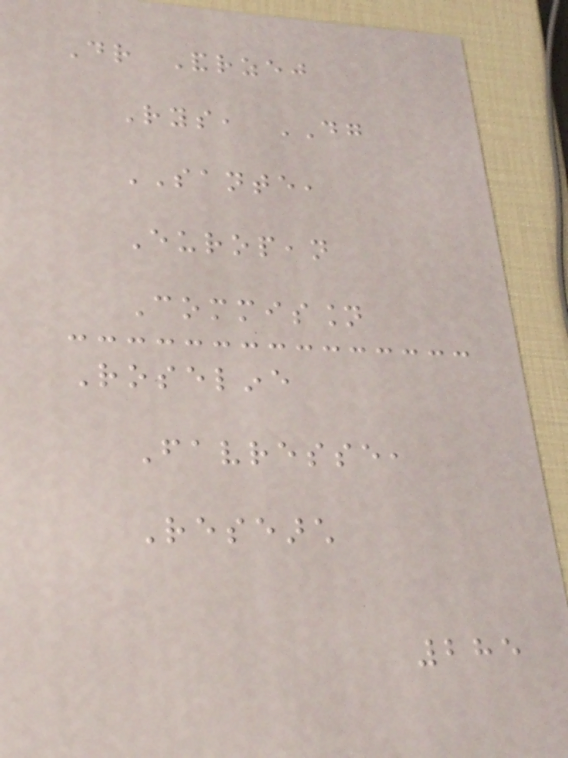Dr Andrzej
Rys, DG
SANTE,
European
Commission
Roseline
Favresse,
Research
285
